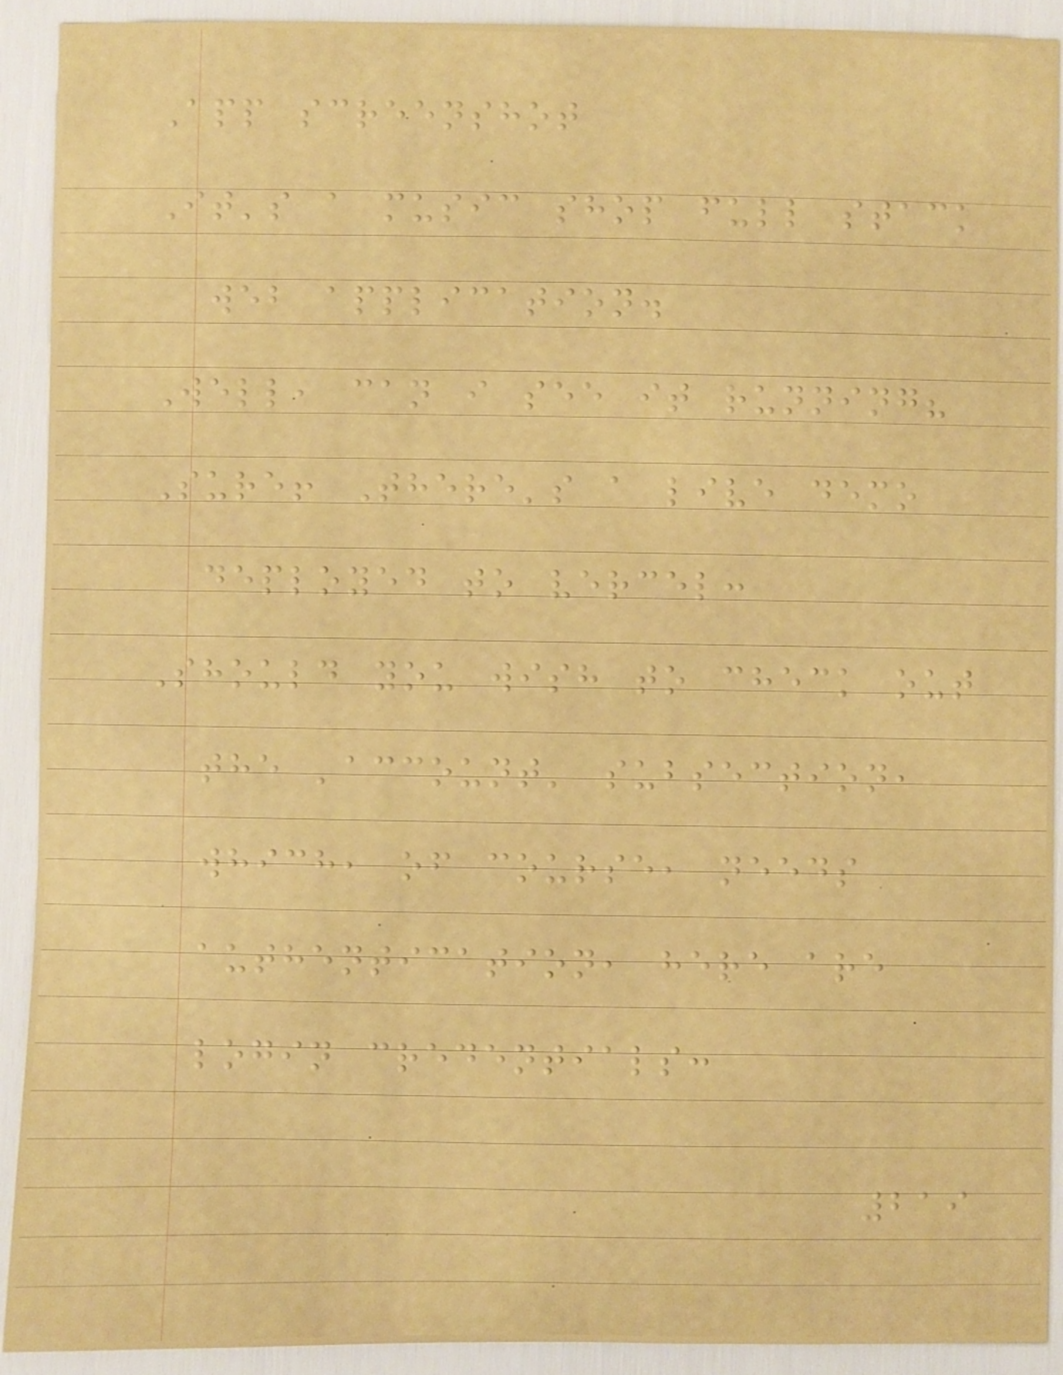App screenshot
It's a music shop full stack
web application.
Well, can i see it running?
Sure! There's a live demo
deployed to vercel:
Should you wish to check out
the 'account' subsection,
which, of course, needs
authentication, here are
login credentials:
219
